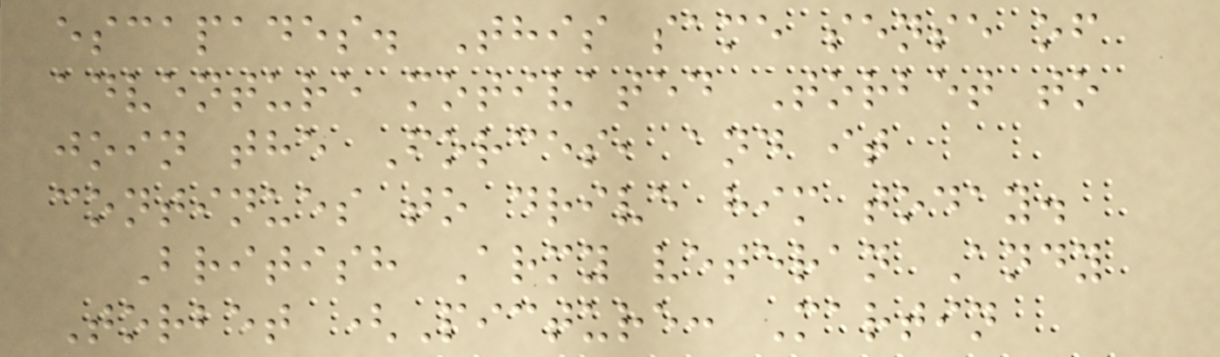escapades. This same sense of
adventure motivated Torbet to
join the Forces, and it
continues to drive him today.
British Army veteran Andy
Torbet (Picture: Martin
